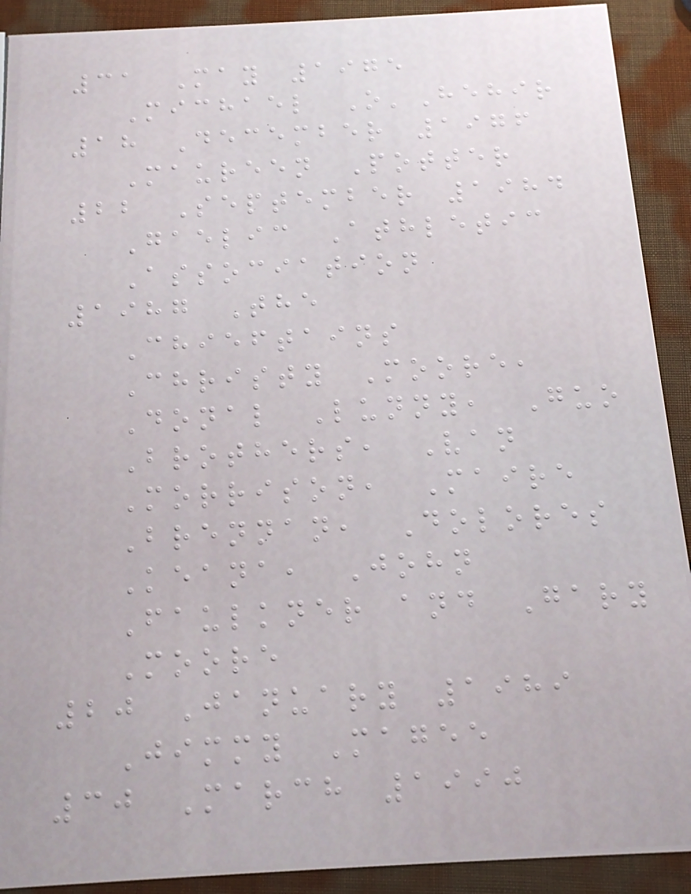31 May 1975
Michael O'Hehir
18 December 1976
Maureen Potter
22 September 1984
Gaelic Athletic
Association
1987 The
Chieftains
Christy Moore,
Donal Lunny, Guo
Brothers, Van
Morrison, Maire
Brennan, Dolores
Keana, John
Faulkner and Gary
Moore
20 January 1989
Jimmy Magee
30 March 1990
